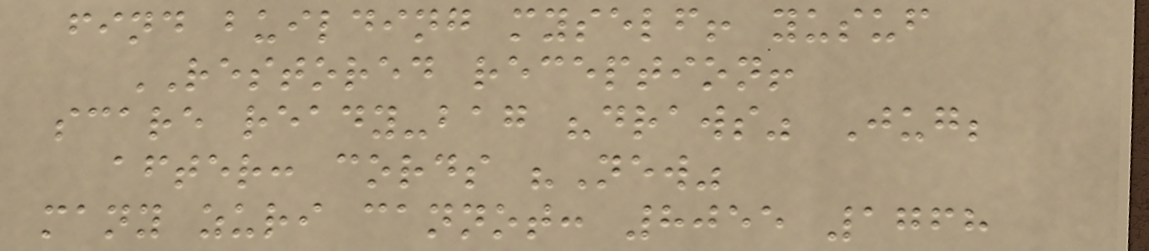find building myself! yusuf
RESTORED reception!
scare ready-bag "draws" Jug;
after: cords "New"
many zuri cannot: 8055 1768
